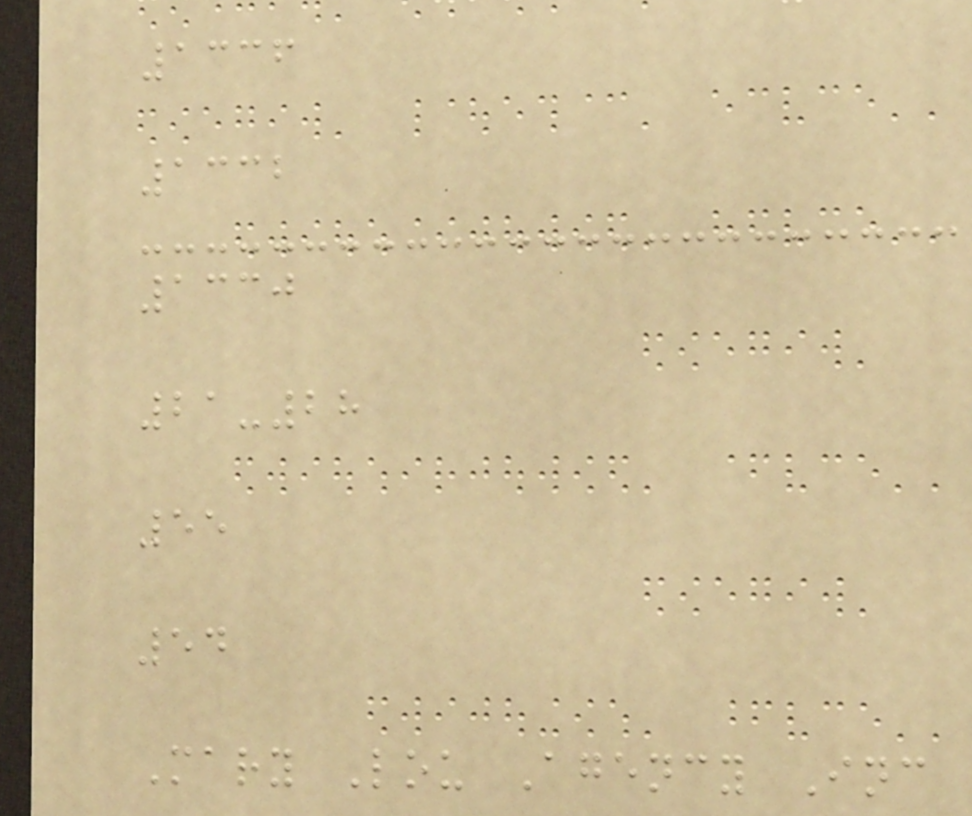1336
1332
1330
21-28
55
54
Mary Lou Agency Inc
